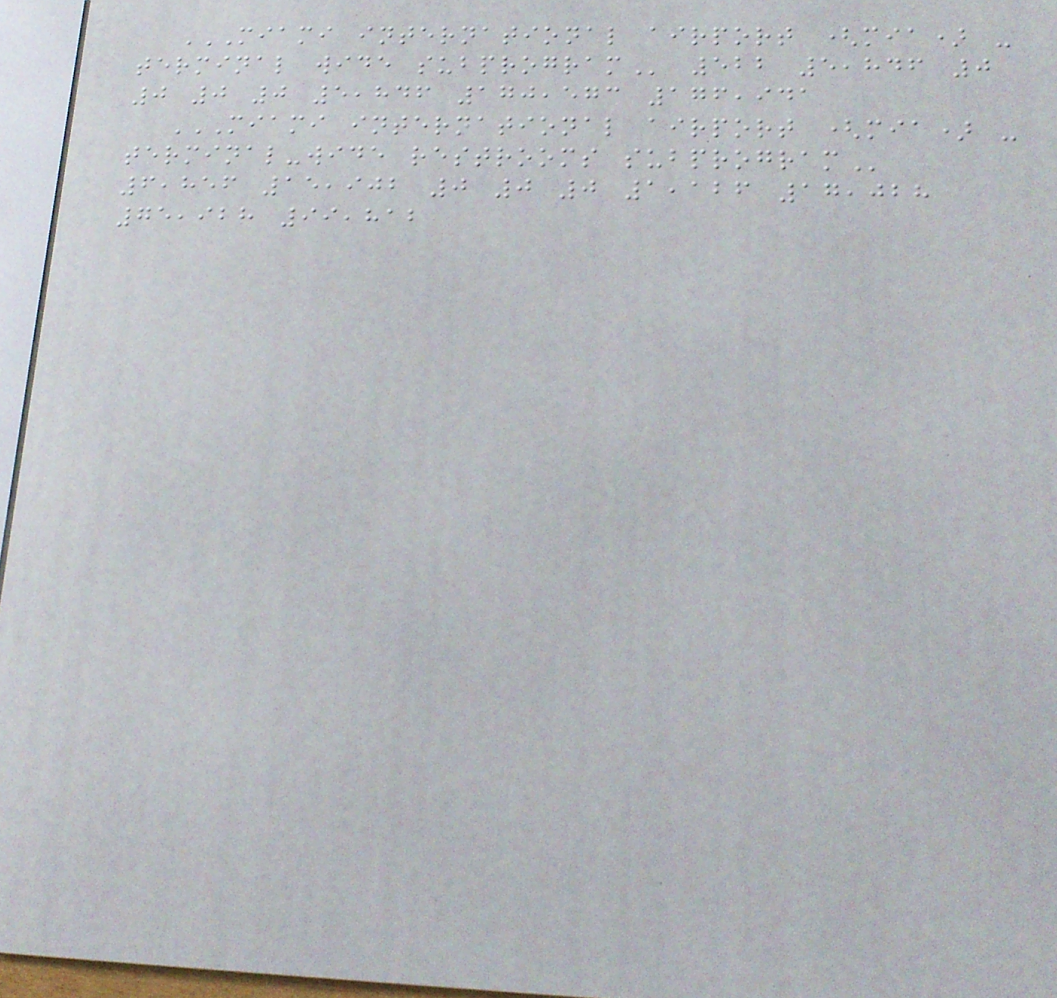MIAMI INTERNATIONAL AIRPORT (MIA) -
TERMINAL WIDE SUBPROGRAM 522 5,846 0
0 0 0 5,846 170,573 176,941
MIAMI INTERNATIONAL AIRPORT (MIA) -
TERMINAL-WIDE RESTROOMS SUBPROGRAM
6,856 15,902 0 0 0 1,126 17,028
75,928 99,812
